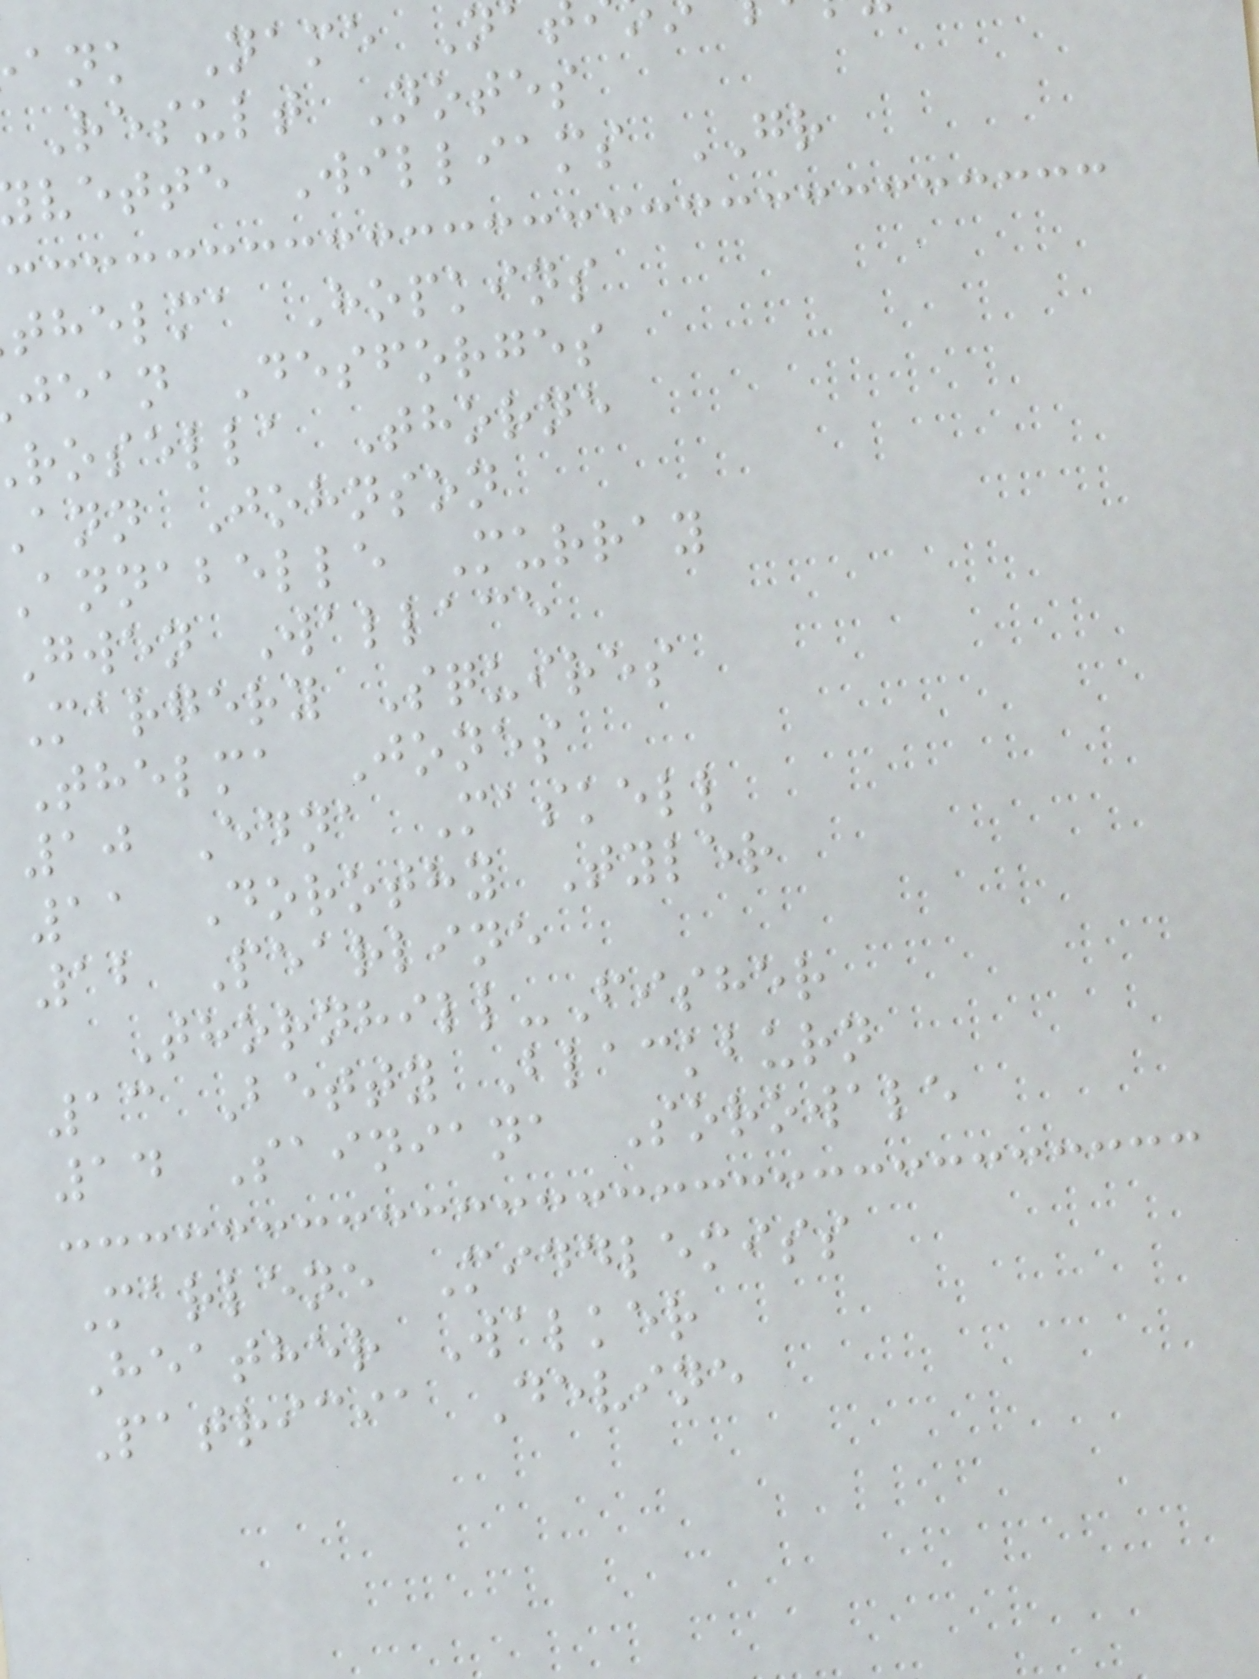ank Name Na
Result Notes
vette Williams GR
thelma Hopkins
jean Desforges
rosella Thorne
ann Johnson
annabelle Murray
Gwen Wallace
Margery Squires
Thelma Jones
10 Edna Maskell
11 Dorothy Tyler
12 Pearline
Thornhill-Fisher
13 Betty Blackburn
14 Sainiana Sorowale
Marlene Middlemiss
Heather Walker
Patricia Devine
